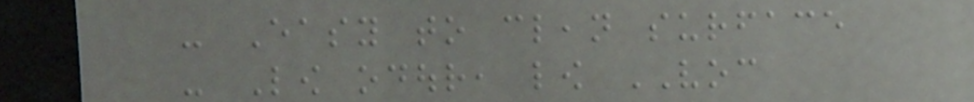- Easy to clean surface
- Low odour, low VOC
